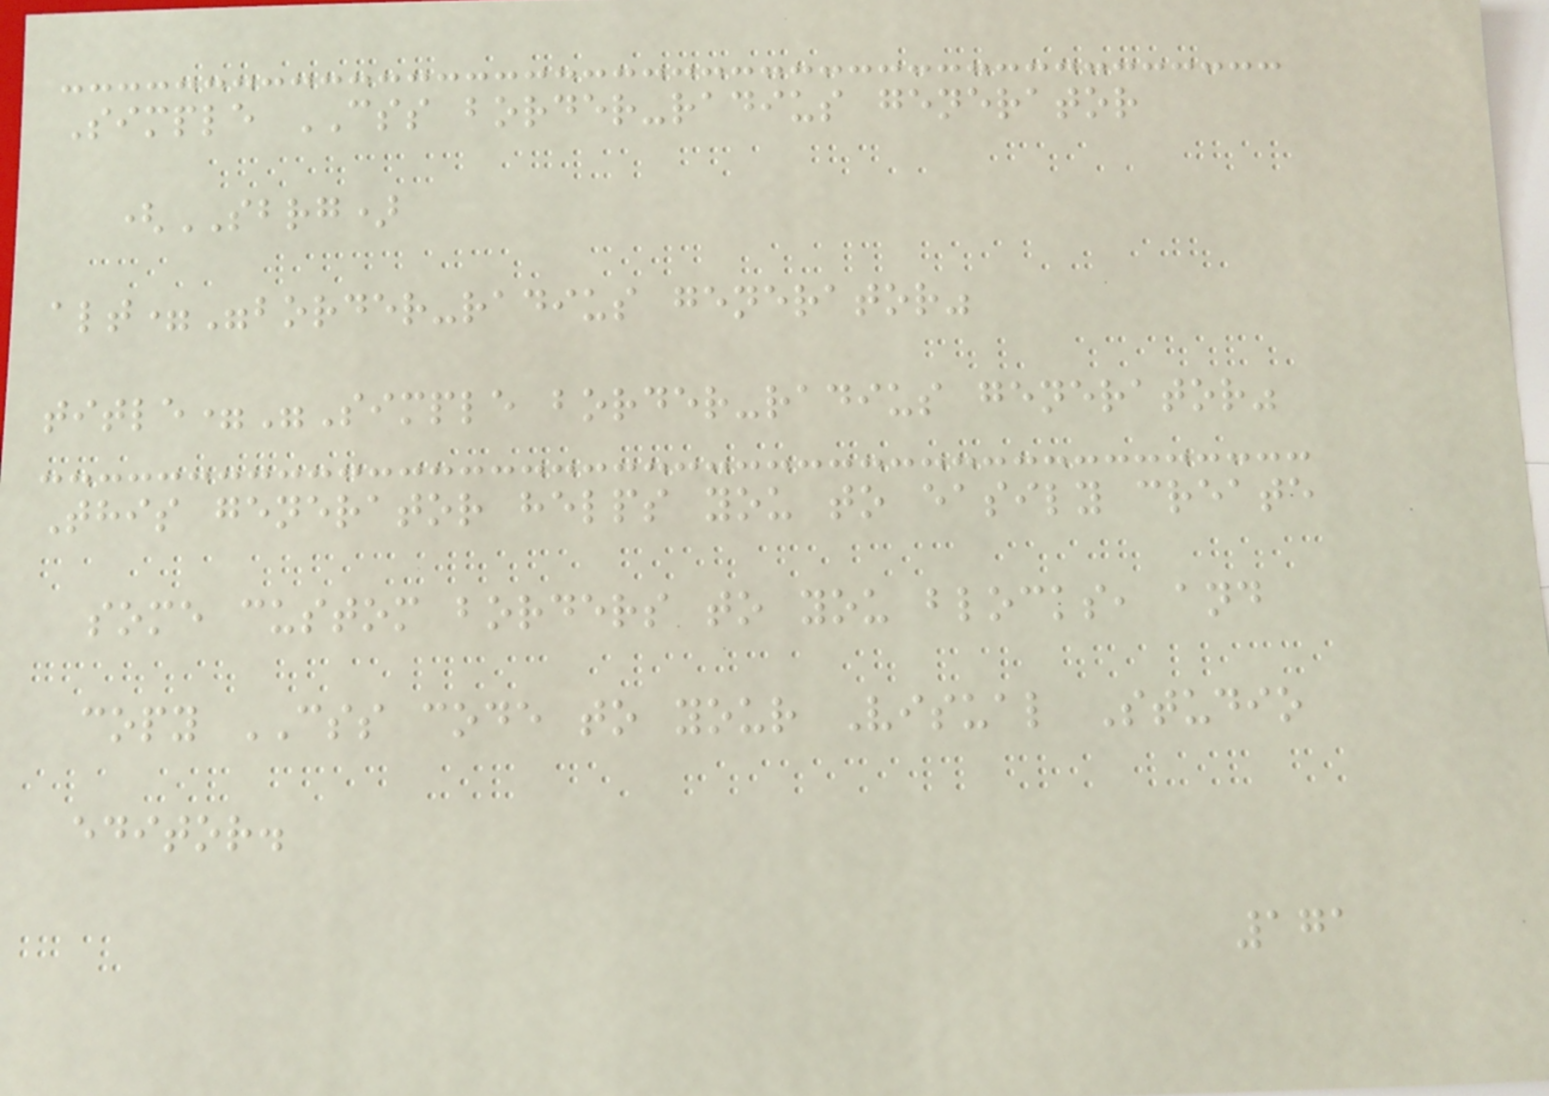Simple CSS border-radius generator
(SBRG)
alt="border-radius generator"
title="Simple border-radius generator"
This generator helps you to easily create
some custom borders to you blocks, and
copy CSS code to your Visual Studio
editor.
171
